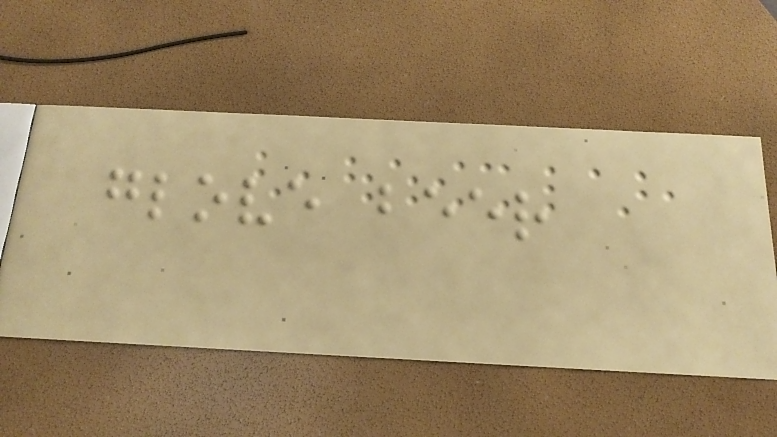glove beer
